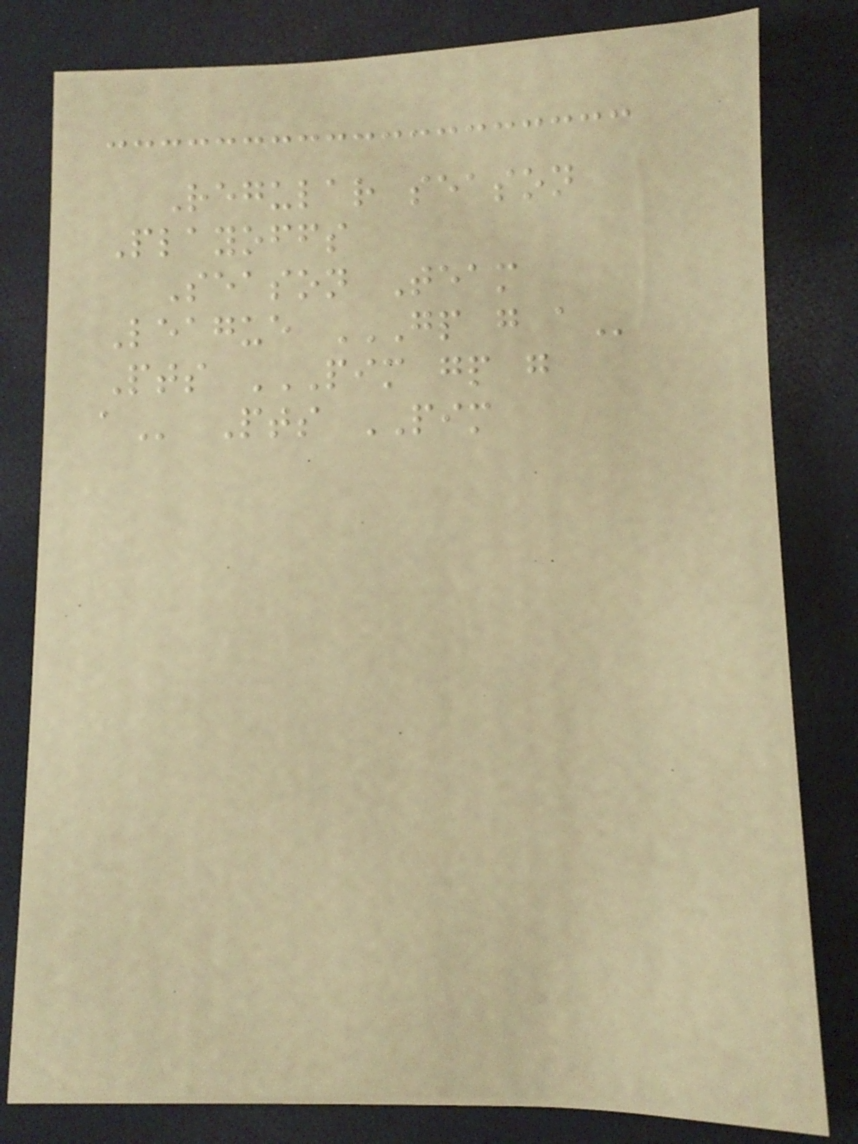Regular season
Playoffs
Season Team
League GP G A
Pts PIM GP G
A Pts PIM
